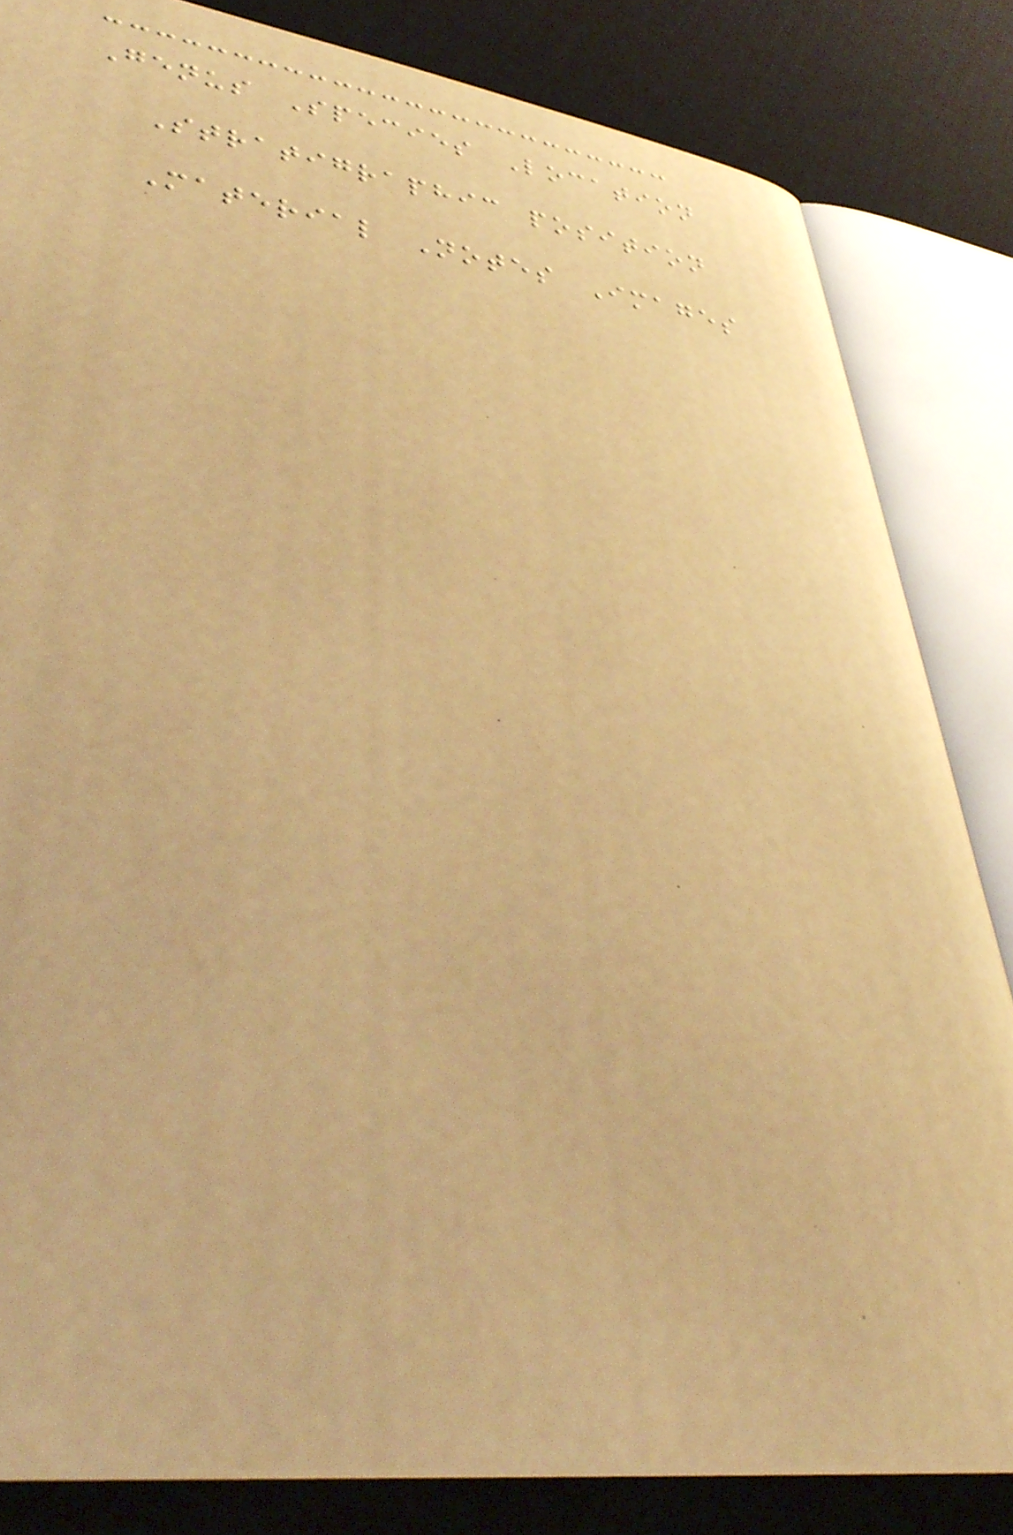Genus Species Location
Stratigraphic position
Material Notes Images
